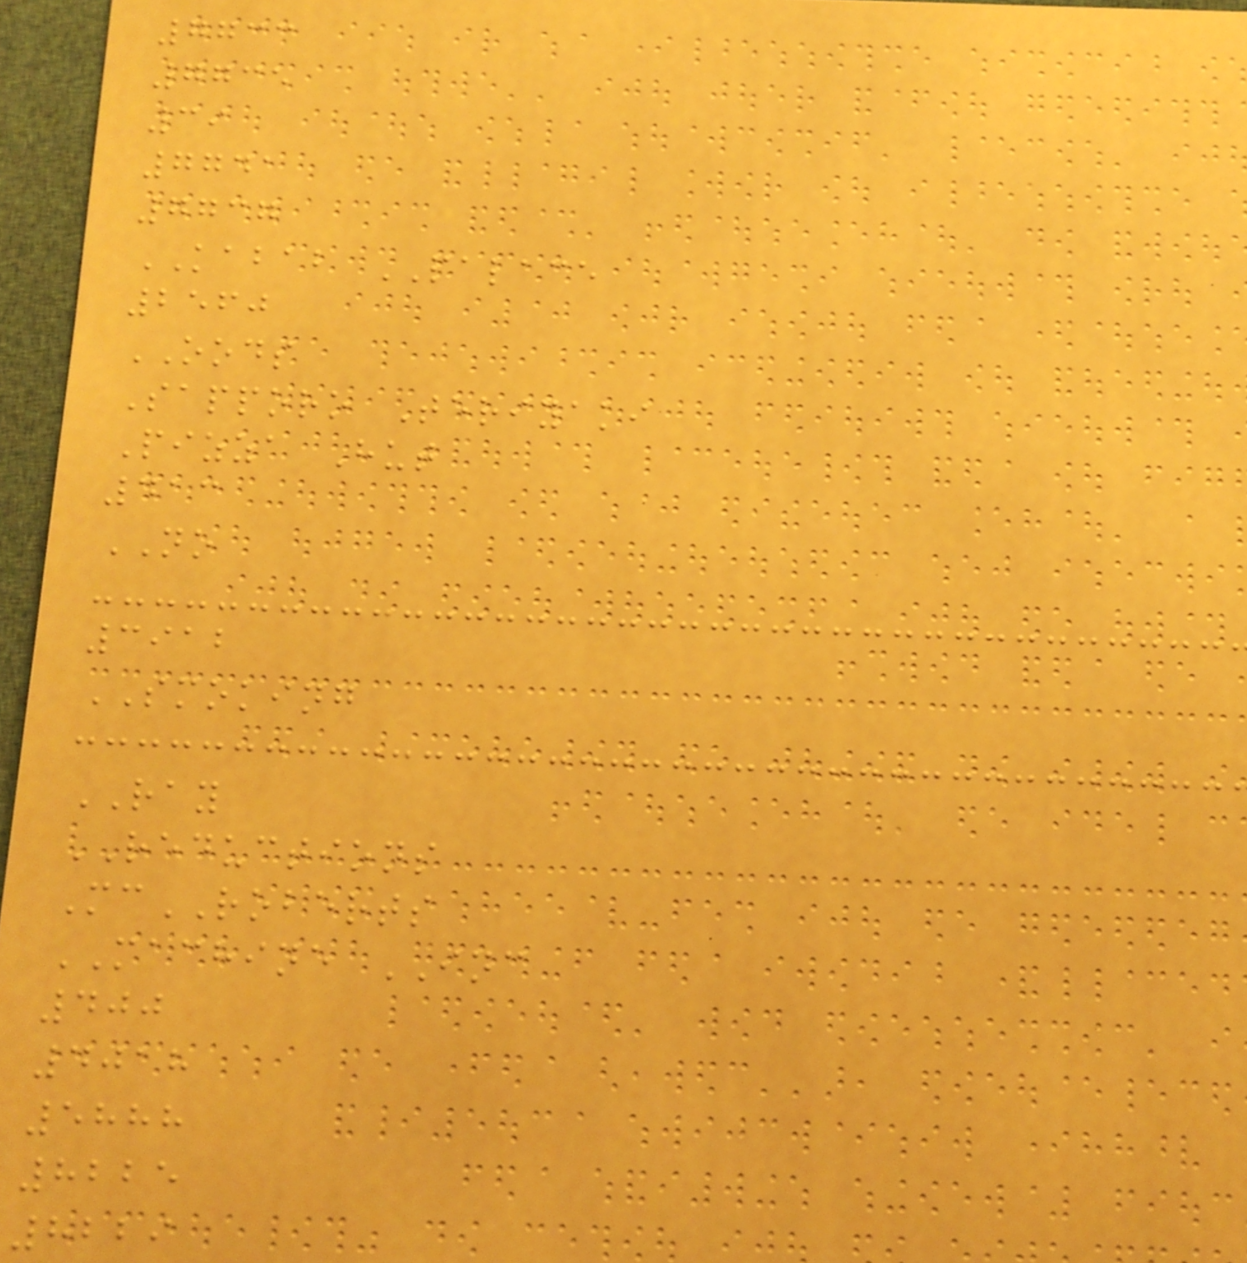7733
7735
39
7741
7737
KABAB PALACE
2560
OODS
Sapporo Teriyaki
Pizza Hut
413
NO
3912
SMOKING
RAY
REDUCTIONS
McROBERTS
MACHINE INC
400
4018
5888
8225
8229
